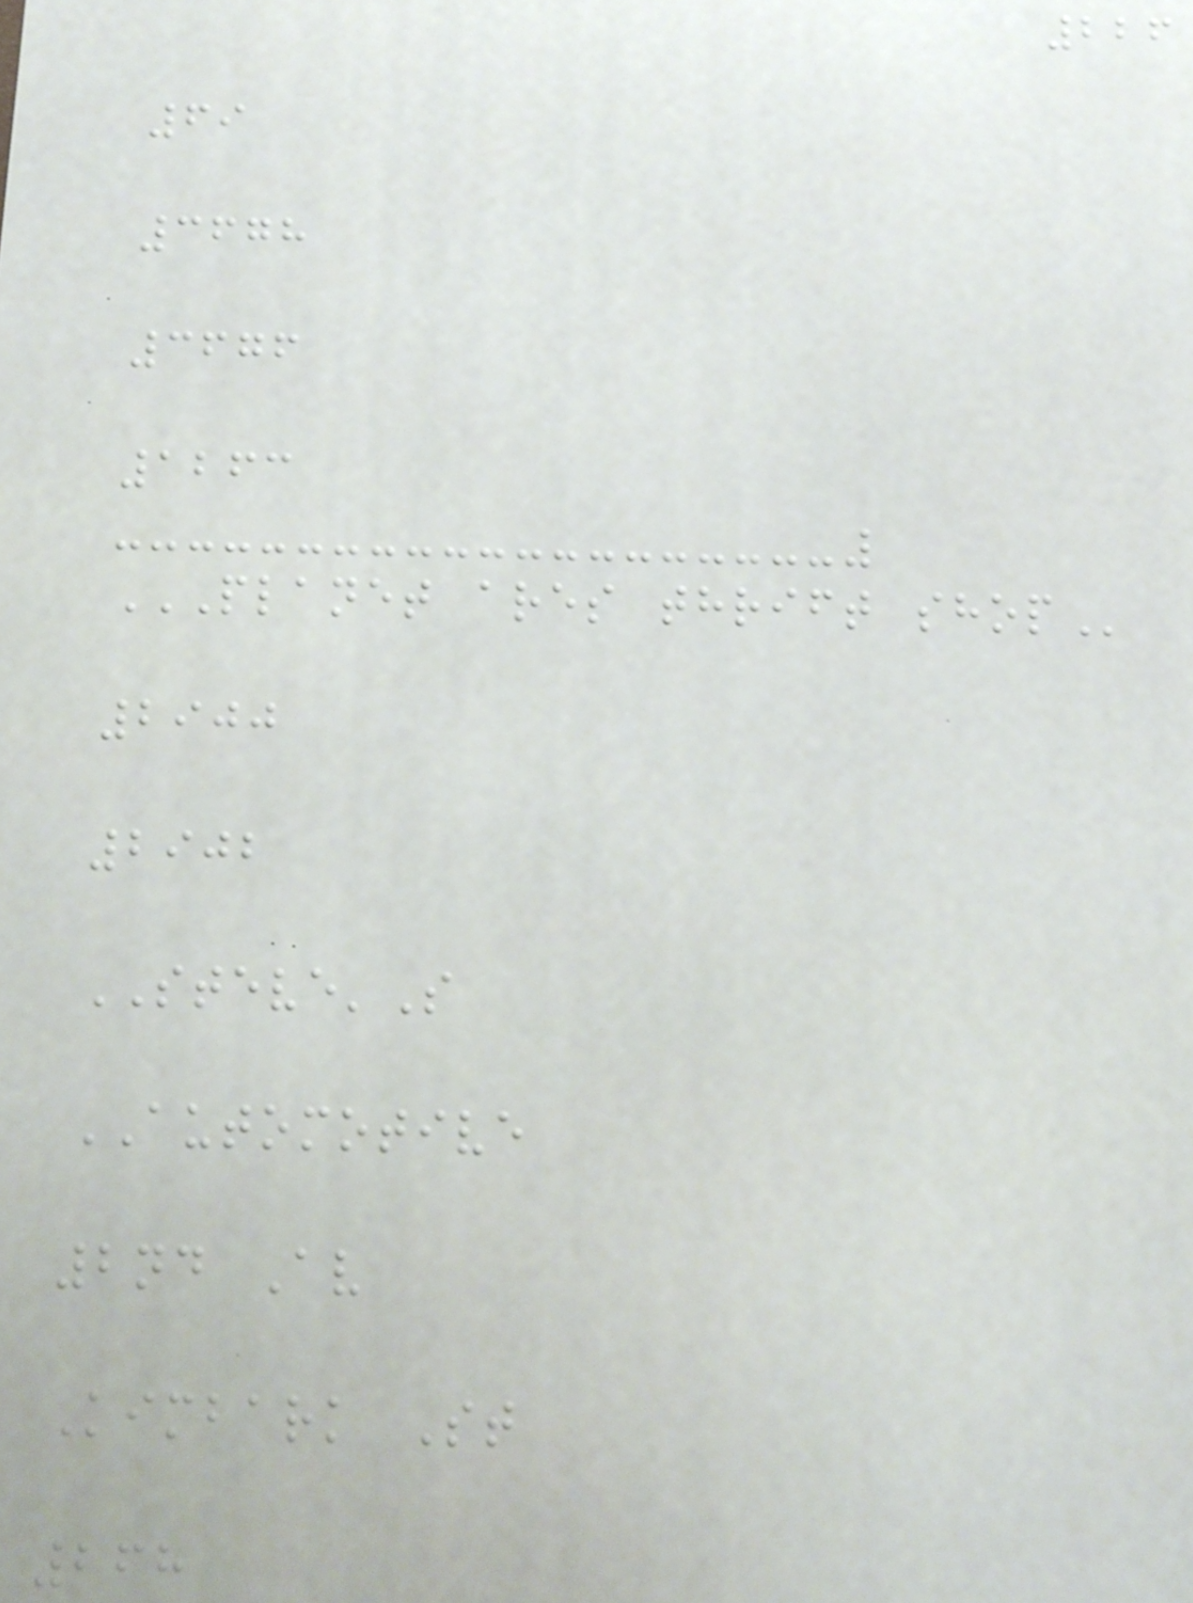226
69
3678
3676
1263
PLANET ARES THRIFT SHOP
2900
2902
STEVE'S
AUTOMOTIVE
2nd Av
Kimbark St
268
